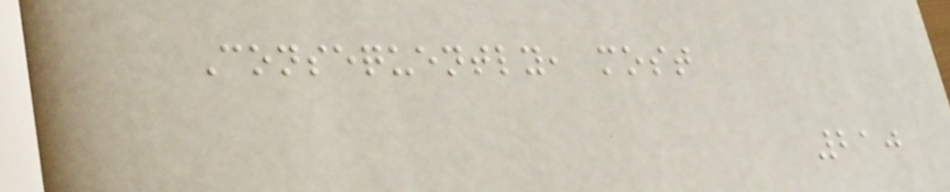Consequently, most
210
